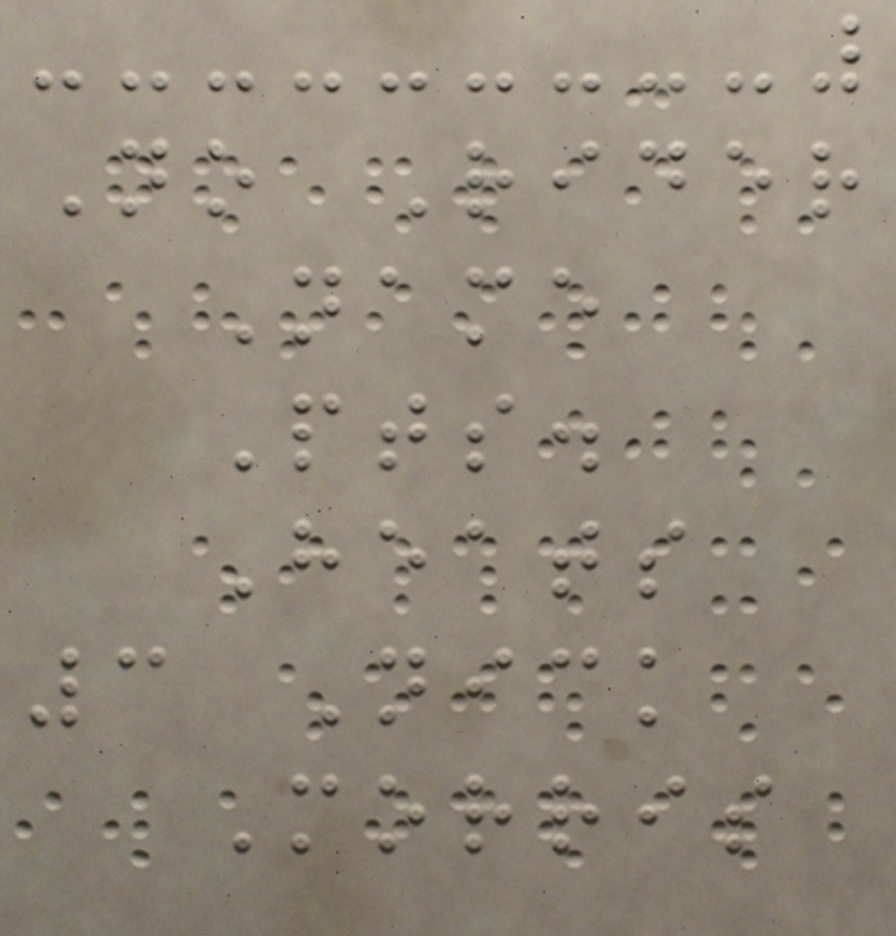No Rider
Name
Pts.
Heats
3 Nick
Morris
